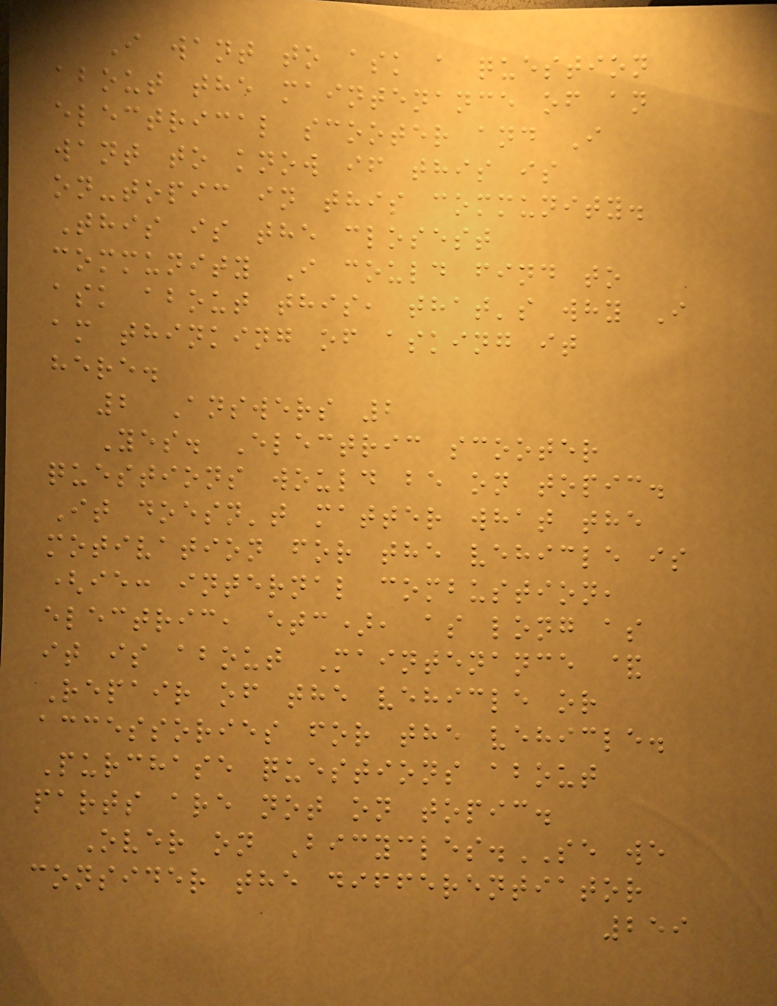I want to ask a question
about the maintenance of an
electrical scooter and I
want to know if this is
on-topic in this community.
This is the closest
community I could find to
ask about this, that's why I
am thinking of asking it
here.
2 Answers 2
Yes. Electric scooter
questions would be on topic.
It doesn't matter what the
motivation for the vehicle is
(ie: internal combustion,
electric, etc), as long as
it is about Maintenance &
Repair of the vehicle or
accessories for the vehicle.
Purchase questions about
parts are not on topic.
Over on Bicycles.SE we
consider the differentiator
259
